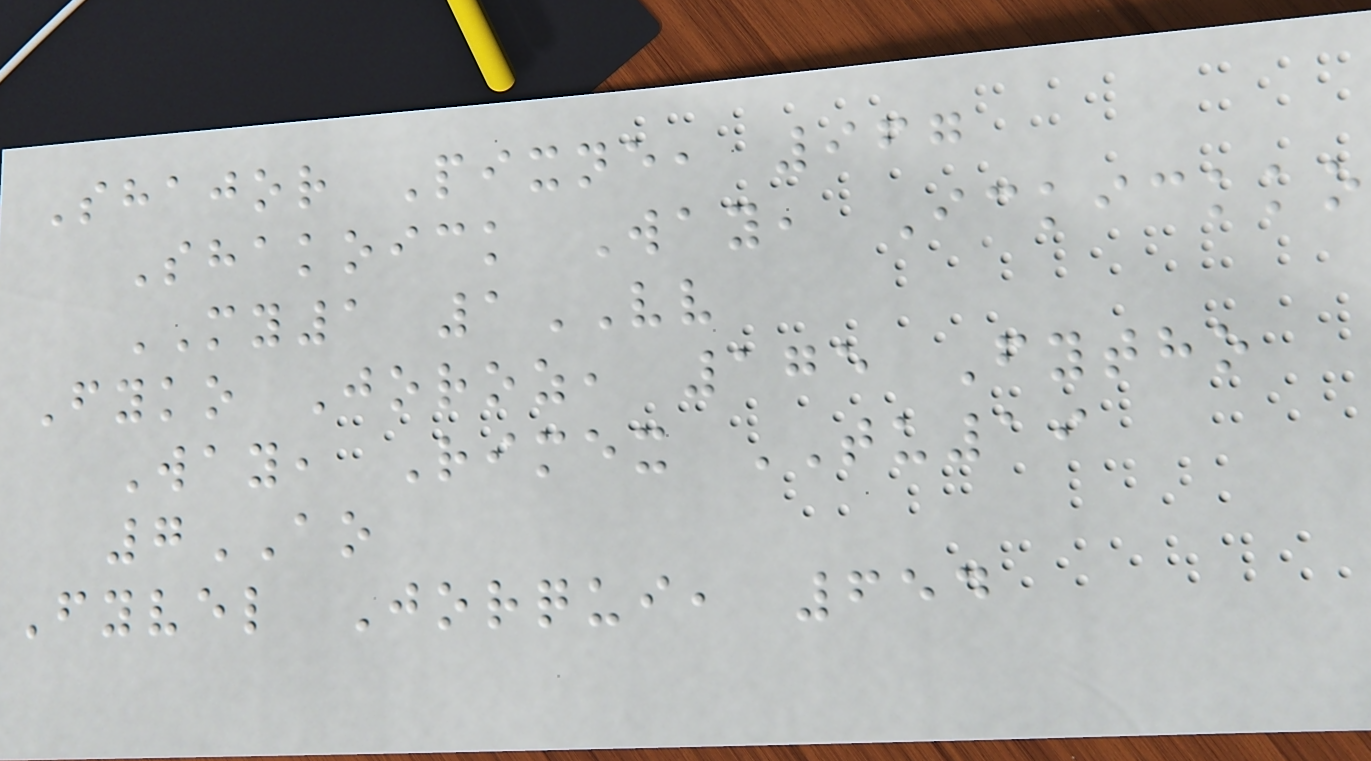Shajor Pixne, 967
Shakoick Way, Ickickko
MY1 1VV
Fyko Joroz, 175 Fytho
Way, Rimex TU19
7AO
Fyvel Jorqui, 654
